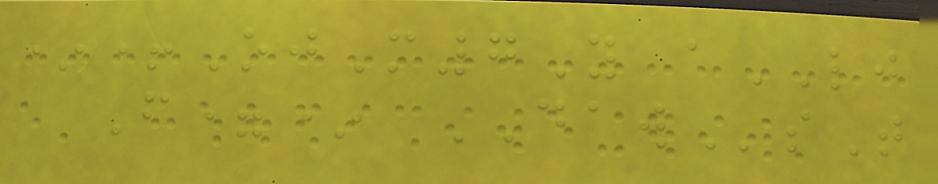*+OjM7Y aLJ
F=* DAWsT
